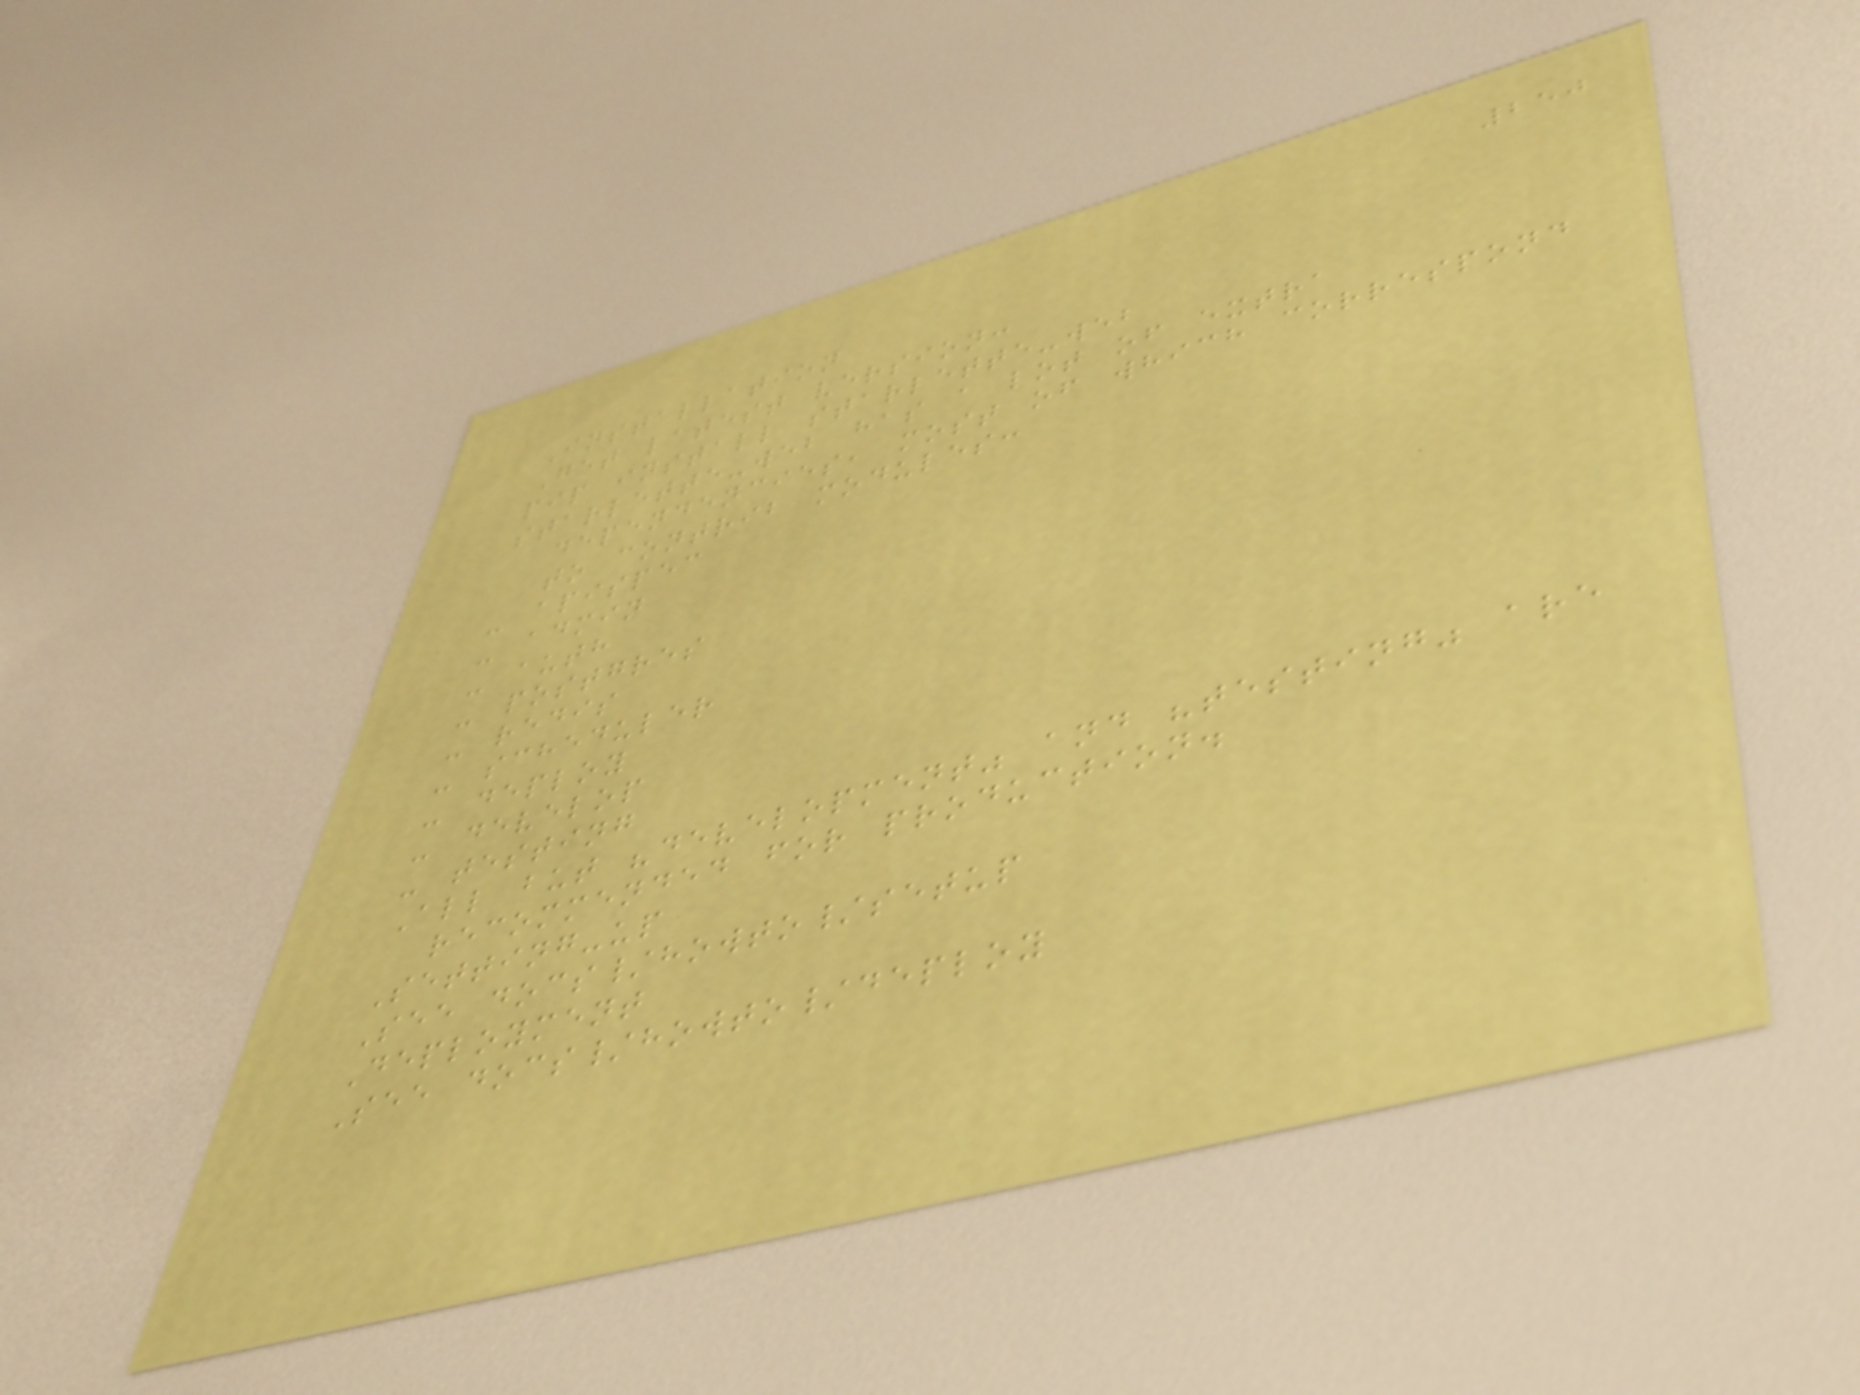250
Installation
Get latest version:
pip install starlette-web
starlette-web has a lot of extra
dependencies, most of which correspond
to contrib modules:
- apispec
- admin
- auth
- postgres
- redis
- scheduler
- deploy
- develop
- testing
All but "development" and "testing" are
recommended for production.
Setting-up
See docs/howto/setup
Deployment
See docs/howto/deploy
